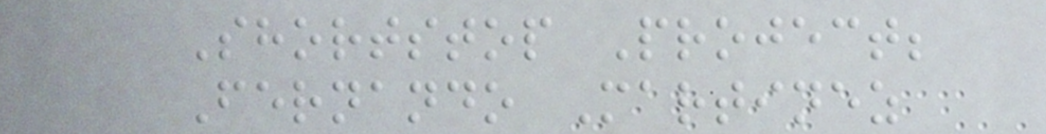Shortstop Project;
Fernando Martinez
